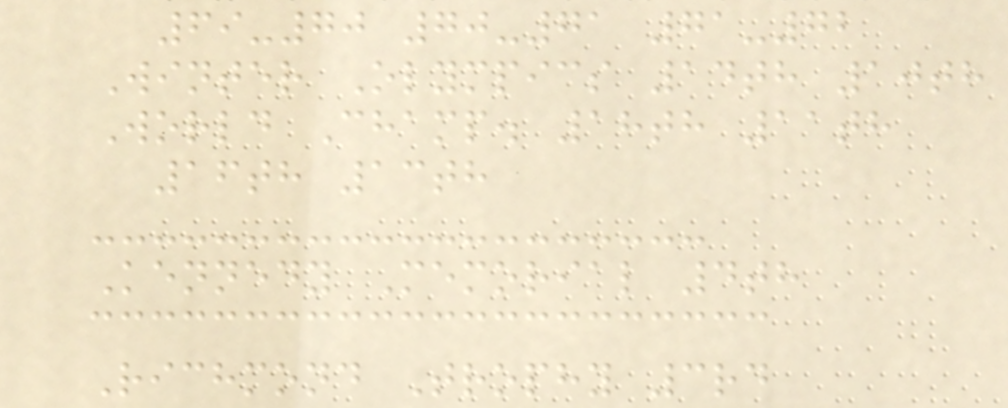69-70 70-71 71-72
Winter Olympics 14th 10th
World Champ. 18th 11th
16th 13th
Kennedy Memorial 4th
Richmond Trophy 3rd
